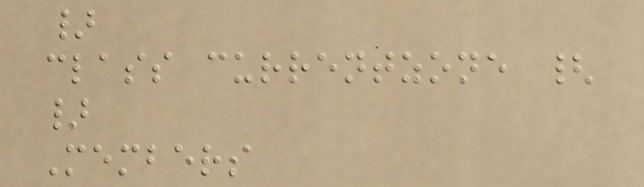}
class currentzone {
}
Members
